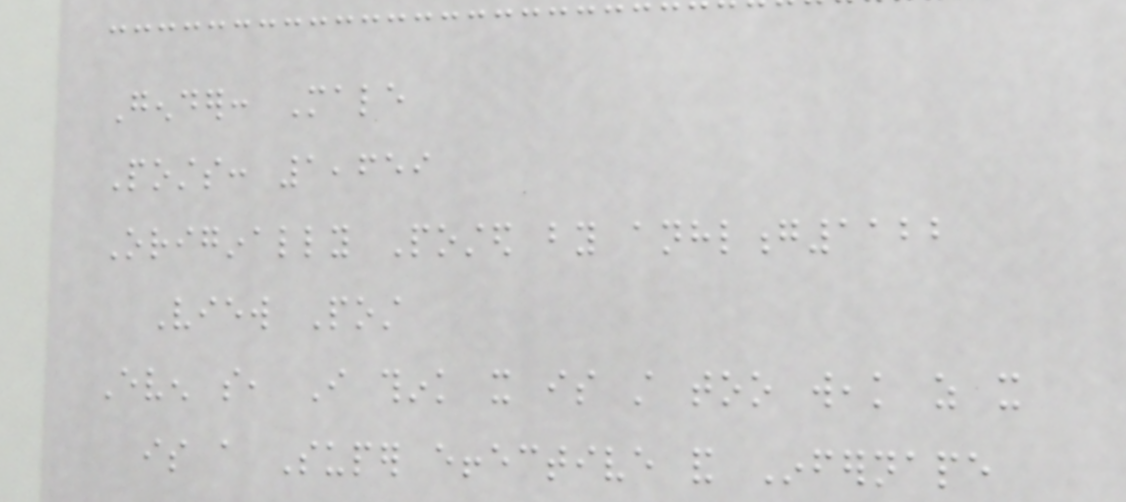Gender: Male
Posts: 1,659
Originally Posted by anhlong1122
View Post
Even so, I think it is still too weak as it
is a Super effective and Infernape
